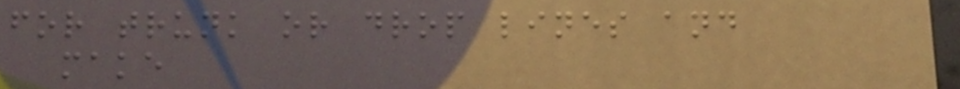for trunk or drop lines and
make
